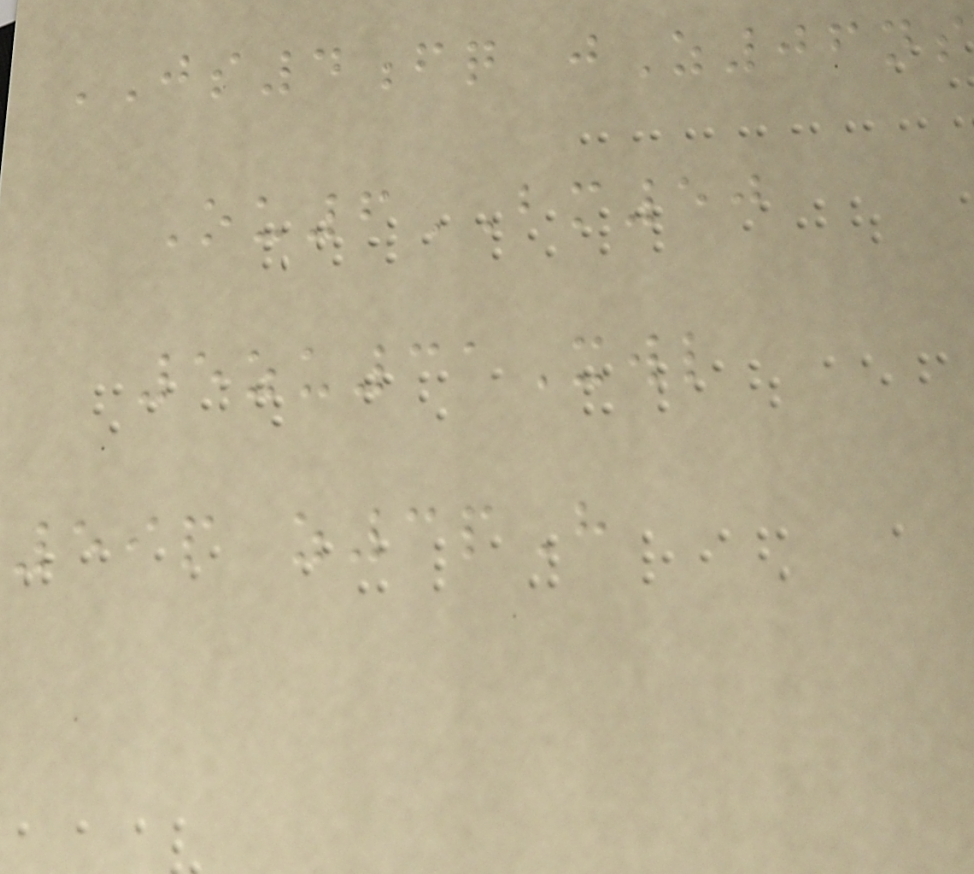JS4fq jZ06ns
Ou6BM50
5zu31Xwl
59p z3pH
